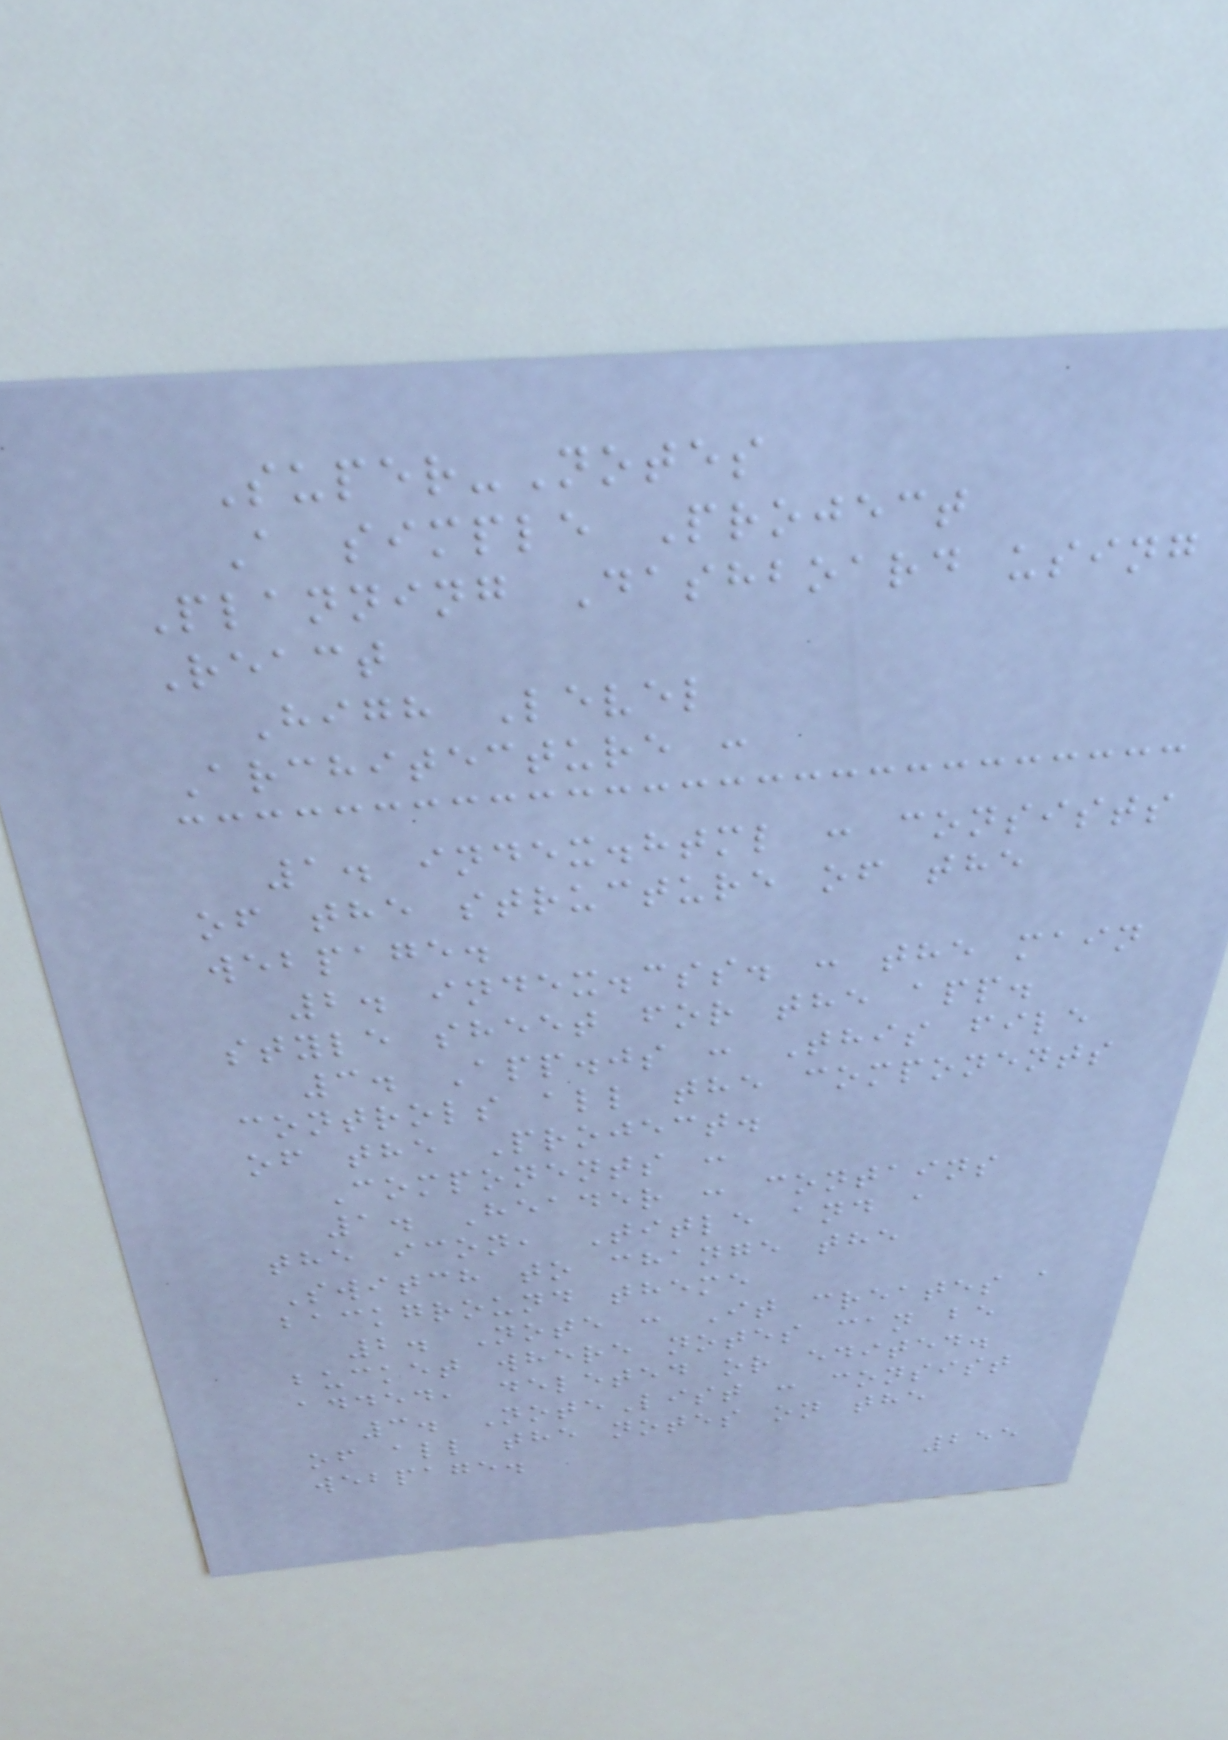Super-Notes
A simple Project
Planning Dashboard using
React
High Level
Architecture :
1. index.html : consists
of the structure of the
webpage.
2. index.css. : the main
style sheet for the app.
3. App.js : This file
controls all the components
of the Project.
Components :
1. Header : contains
the icon, Title and a
Switch to change the
background theme
2. Note : It creates a
bucket where notes can be
added, deleted or edited.
3. NoteList : consist
of all the notes on the
webpage.
255
